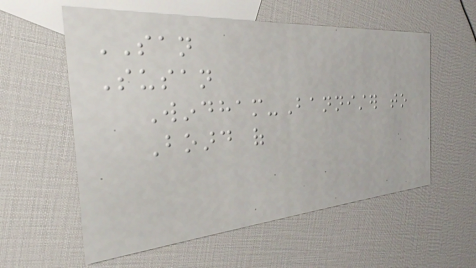SAN
Susan
Windham-Bannister to
Board of
